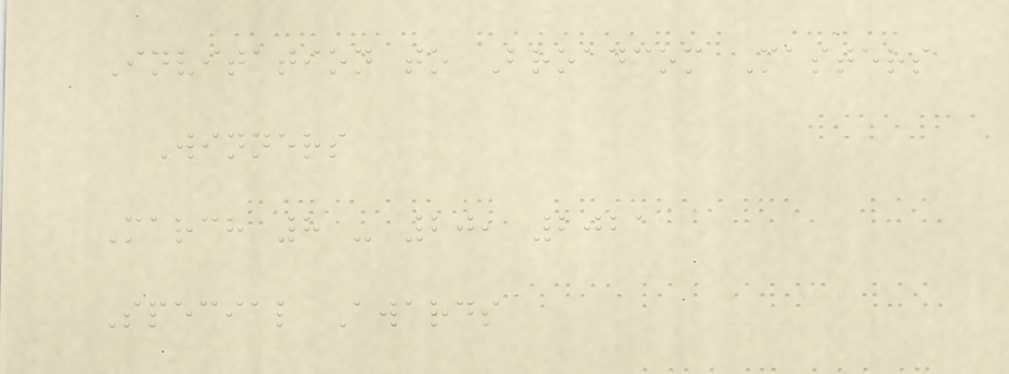Invitation to Broadcom Masters
Winners
March 8 - 20, 2021
Special Awards
